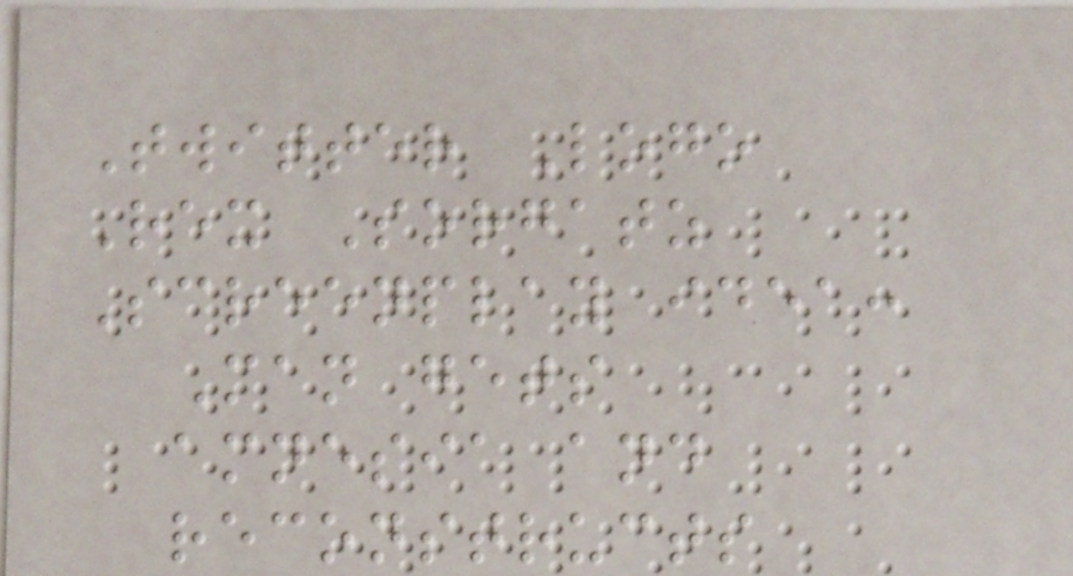Twitter Logo
Rex Sorgatz
Screenplay idea:
Man gets
amnesia and
reconstructs
